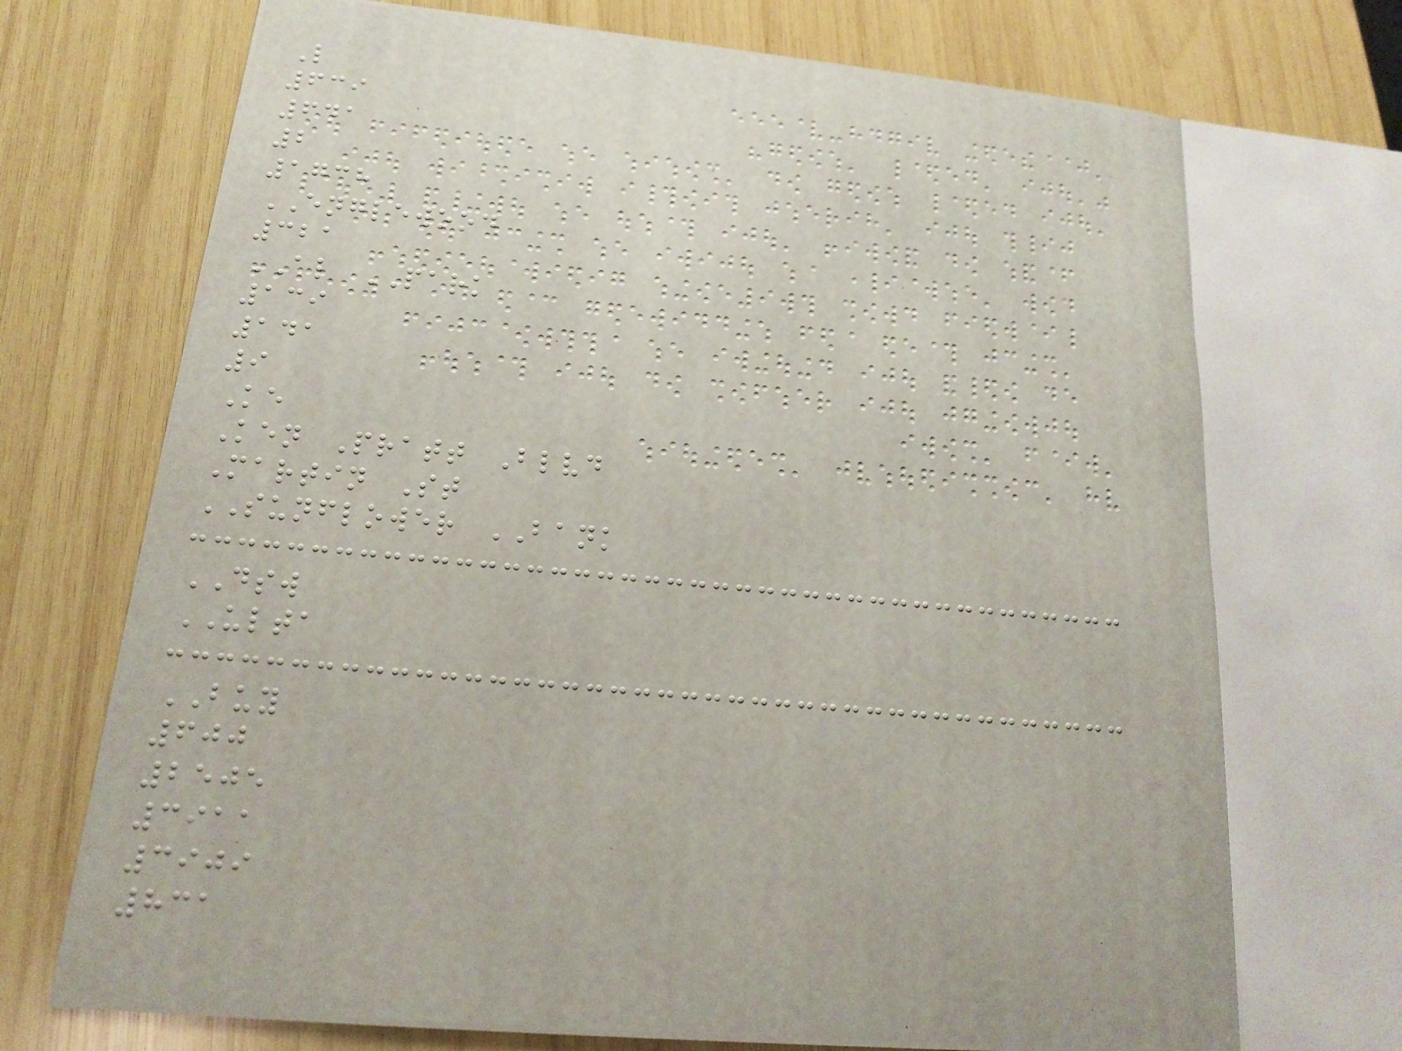L
639
641
2
1738
ENGLEWOOD
321
AL PARK
139
141
9
Ke
Ken Pratt Blvd
Martin St
SUNFLOWER BANK
DSW
ULTA
BUY
600
2505
3911
3909
831
